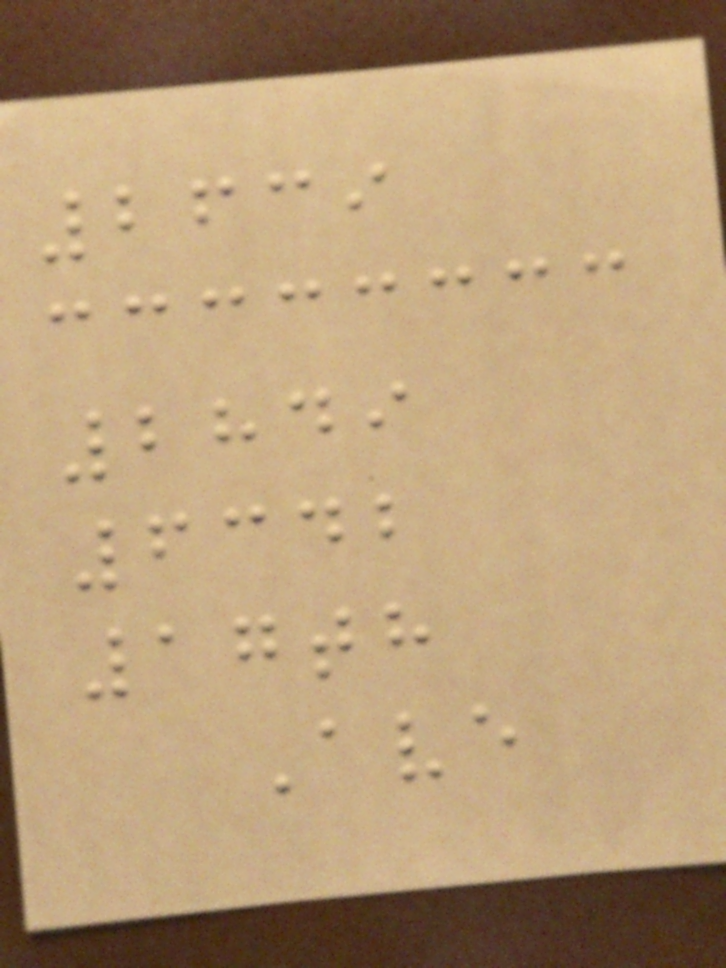2639
2849
6342
17th
Ave
